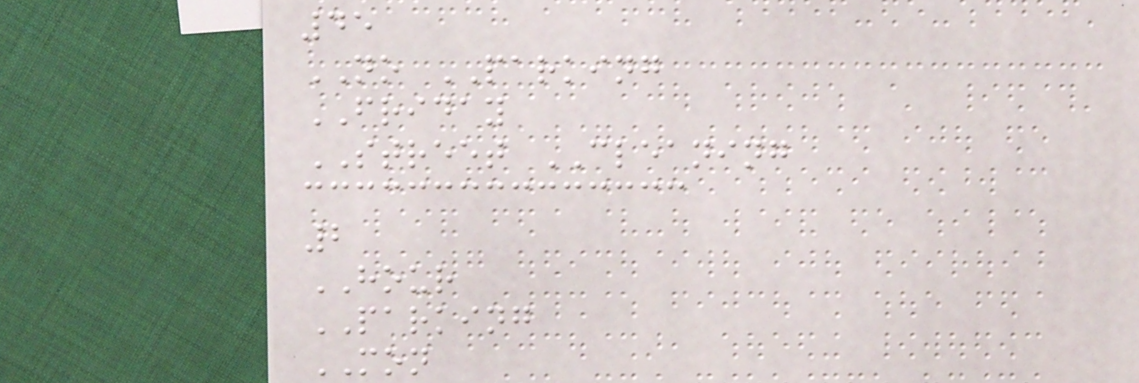45
NO PARKING
FRIDAY
STREET CLEANING
2
HOUR
PARKING
MON
